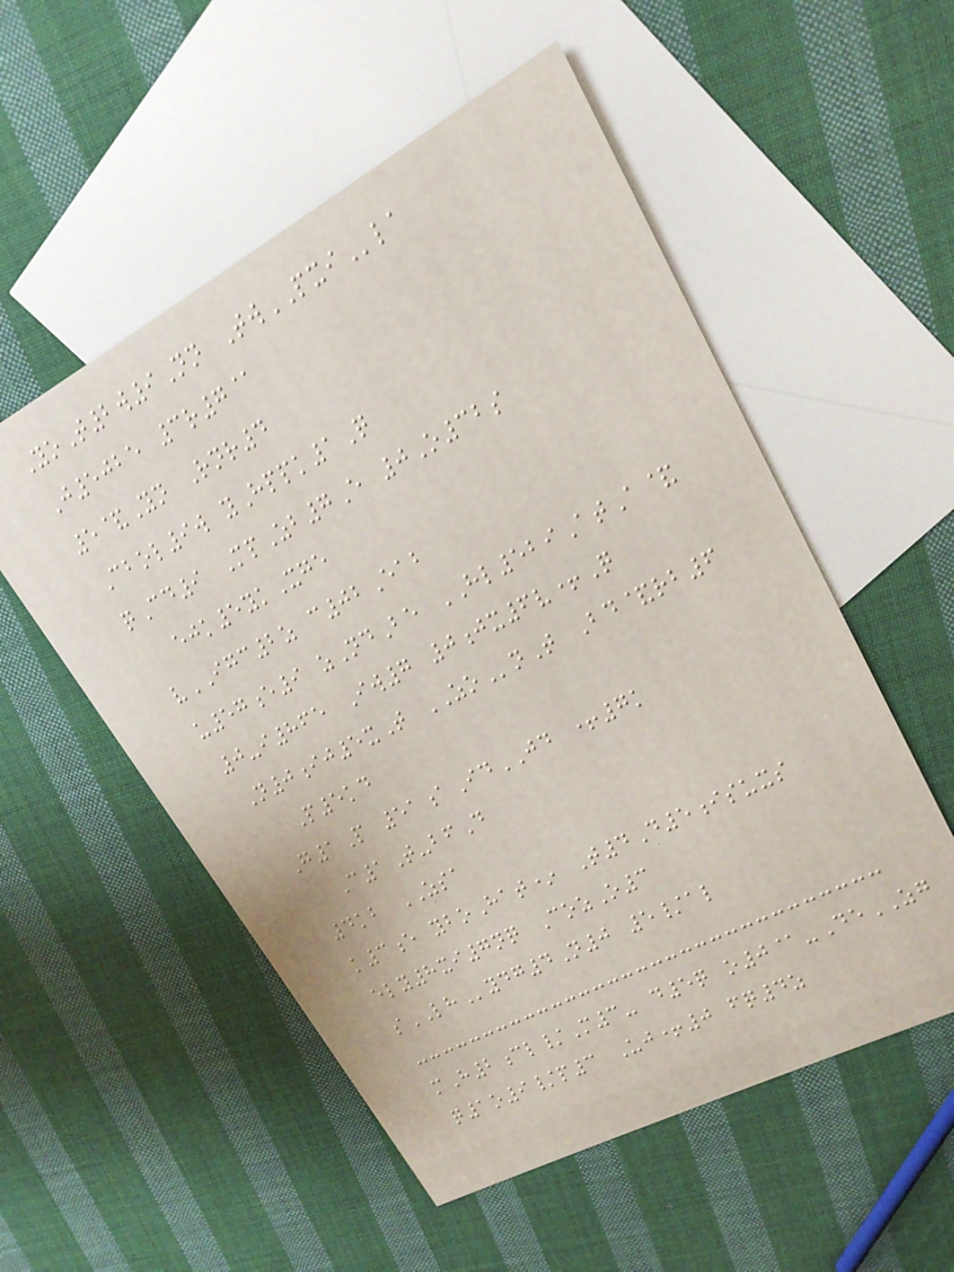YoT2w9Nn TwPXIla
J5025 3r7@
5&Yn Rnr4
Cbol9w yHppk1Q
qCd9 MpZb7E 0O32s
ejk5ykXge
vIGC2z c02Eab
u57e9 zNdBe HL529AtA&
0-i865 Iw7 0jx6v+Q
N0ij5xT ZOnT Bd&rb6
P5kd
G1P 51aIdJD +7k
C1T-bfD
4kb ZSA
k3e yboHat* T4D5isuxs
ely8xi7nq CozO3
sLHydg4N0 5/al
mH2cl/M3- d5q o0@-DeZG
q1o9/p3 Uj+0 fq4z
